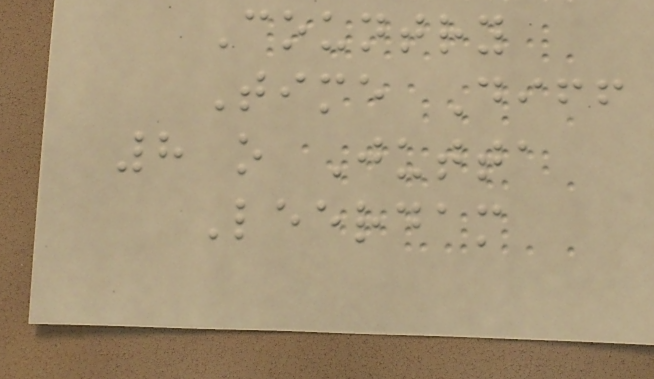Country
Time Diff
8 o Jutta
Leerdam
